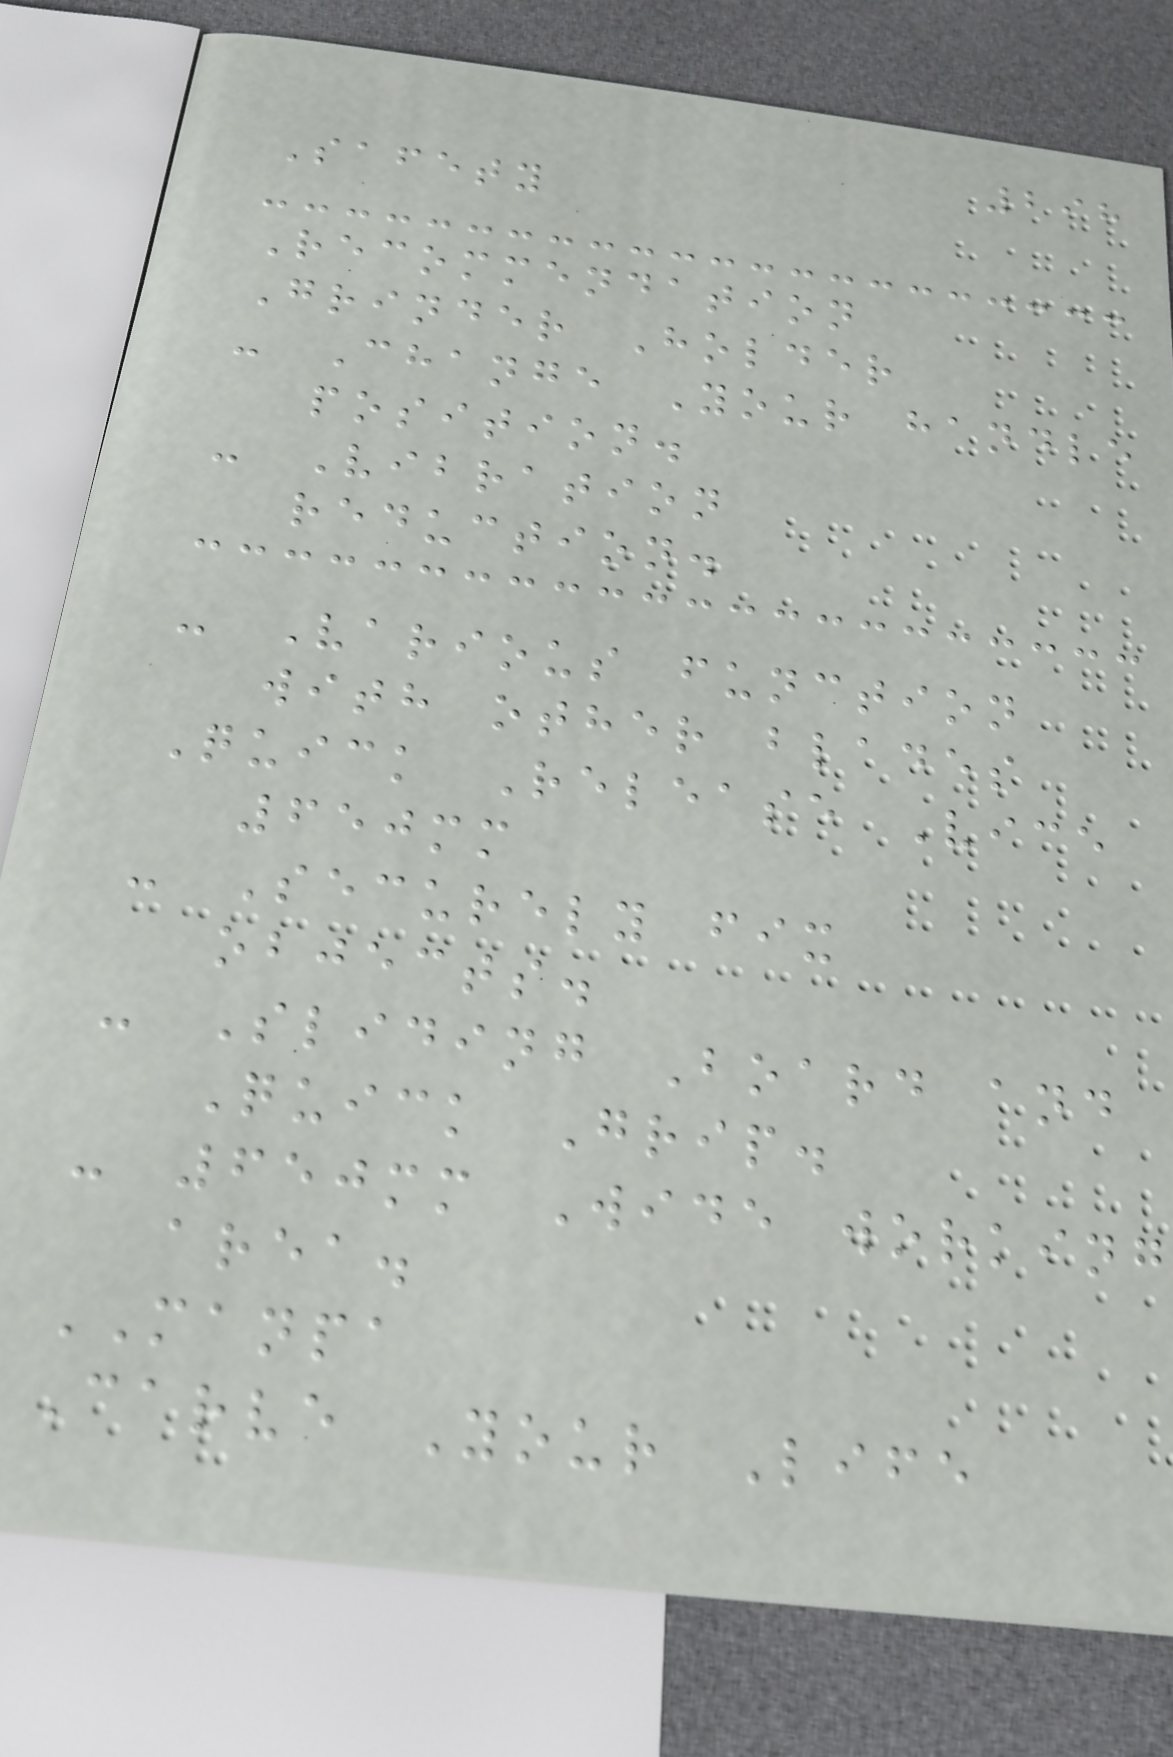298
Safety
Recommendation
Grinder Holder
- Change Your handle
position.
- Vibration
reduction.
- Various function
with other blades
Quick Release Vice
650mm
- Securely fix
objects.
- Sliding Board and
Quick Grip.
- 650mm Wide working
area.
MANPA
Carve Your Life
